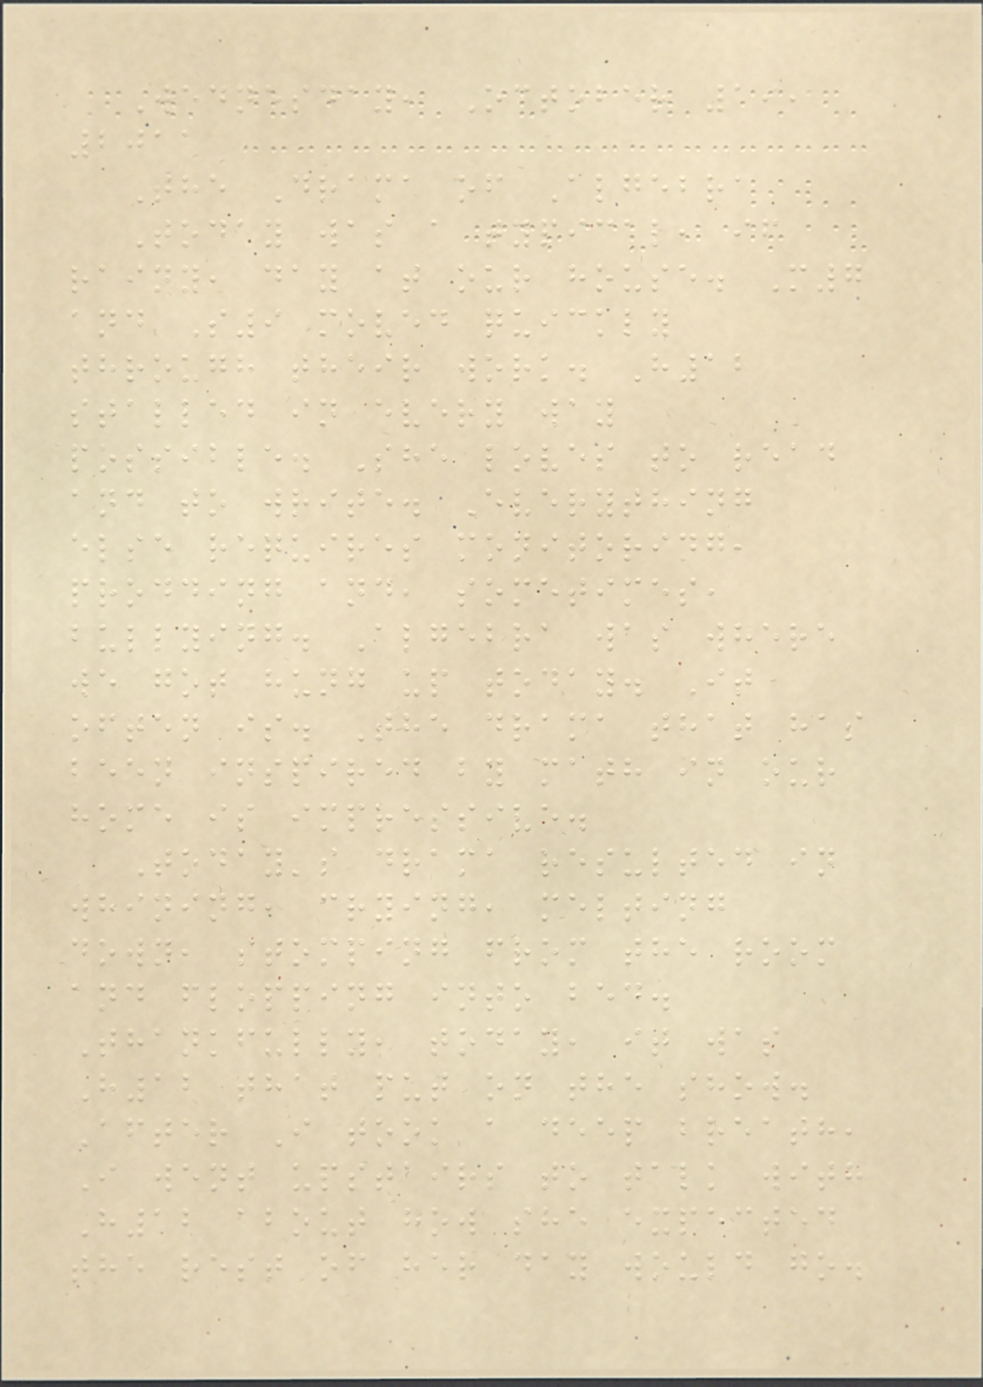Wednesday, October 19,
2011
The Drama of Algebra
Today was a typical, if
rainy, day at our house. M7
and S9 moved quickly
through their work. H12
stalled in every way
possible. She loves to read
and to write. Everything
else requires monitoring,
prodding and, sometimes,
bullying. Algebra was where
we got hung up today. It
often is. The drama that has
been inspired by math in our
home is impressive.
Today's drama resulted in
whining, crying, melting
down, stomping from the room
and flopping into bed.
Thankfully, today, it was
H12 that put on the show.
After I took a deep breath,
I went upstairs to talk with
H12 about how she expected
the rest of her day would go.
